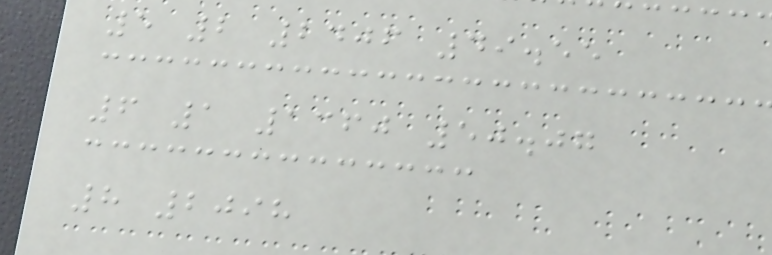5 2 2406 49.55
6 1 1360 50.07
8 2098
